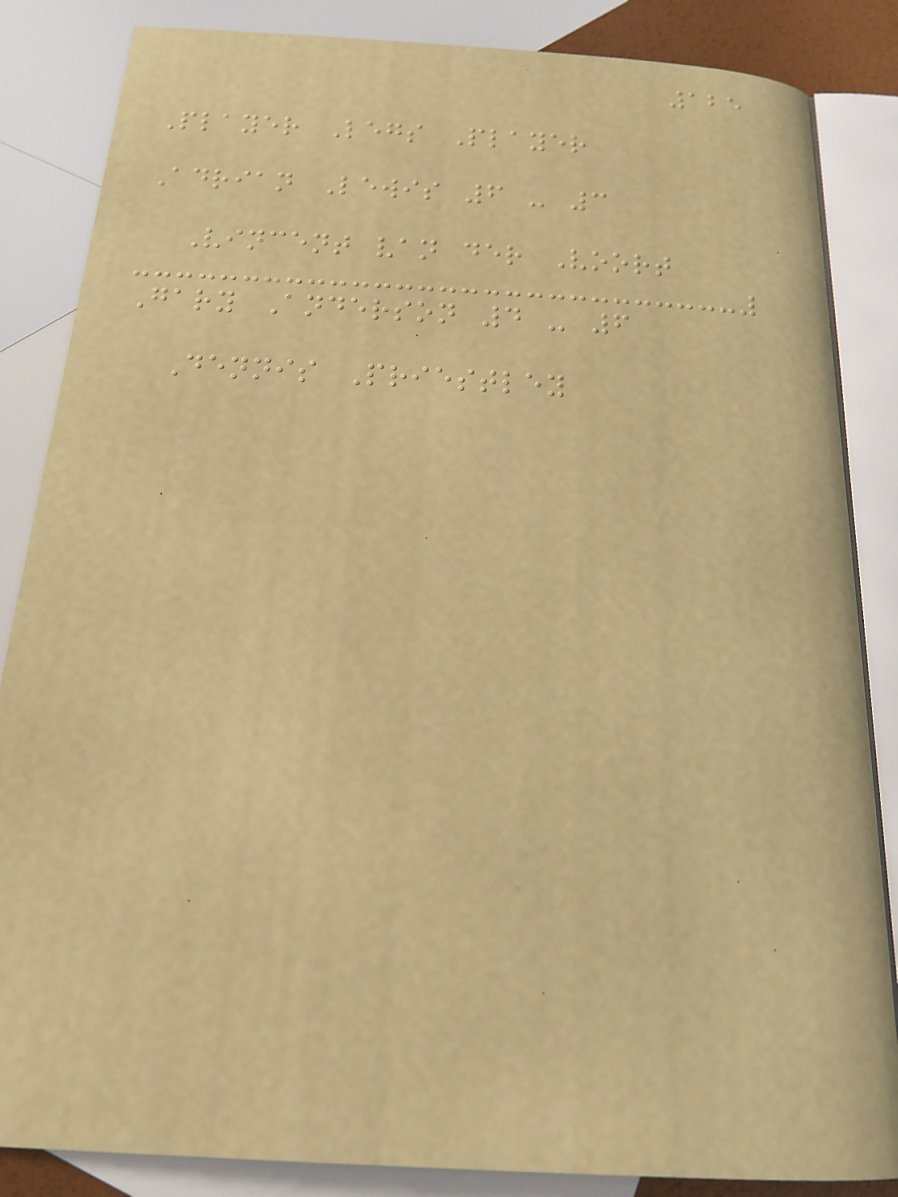125
Player Legs Player
Adrian Lewis 6 - 3
Vincent van der Voort
Gary Anderson 4 - 6
Dennis Priestley
